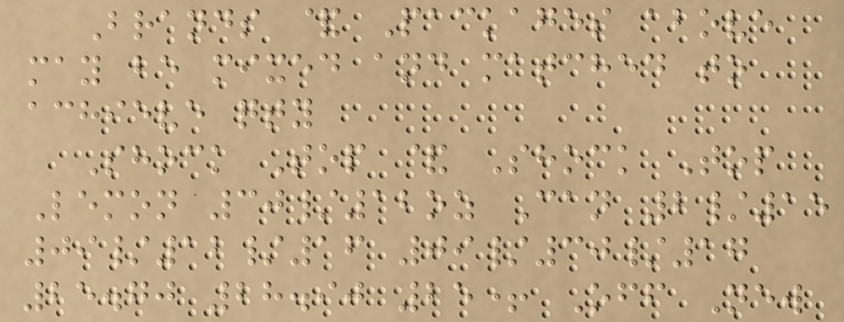Brands & Packages above
may be mixed and matched to
achieve qty
Shock Top & Shock Top
Lemon 30/12oz Can 2/15
09/12/16 09/30/17
25.70 28.90 25+ Off New
